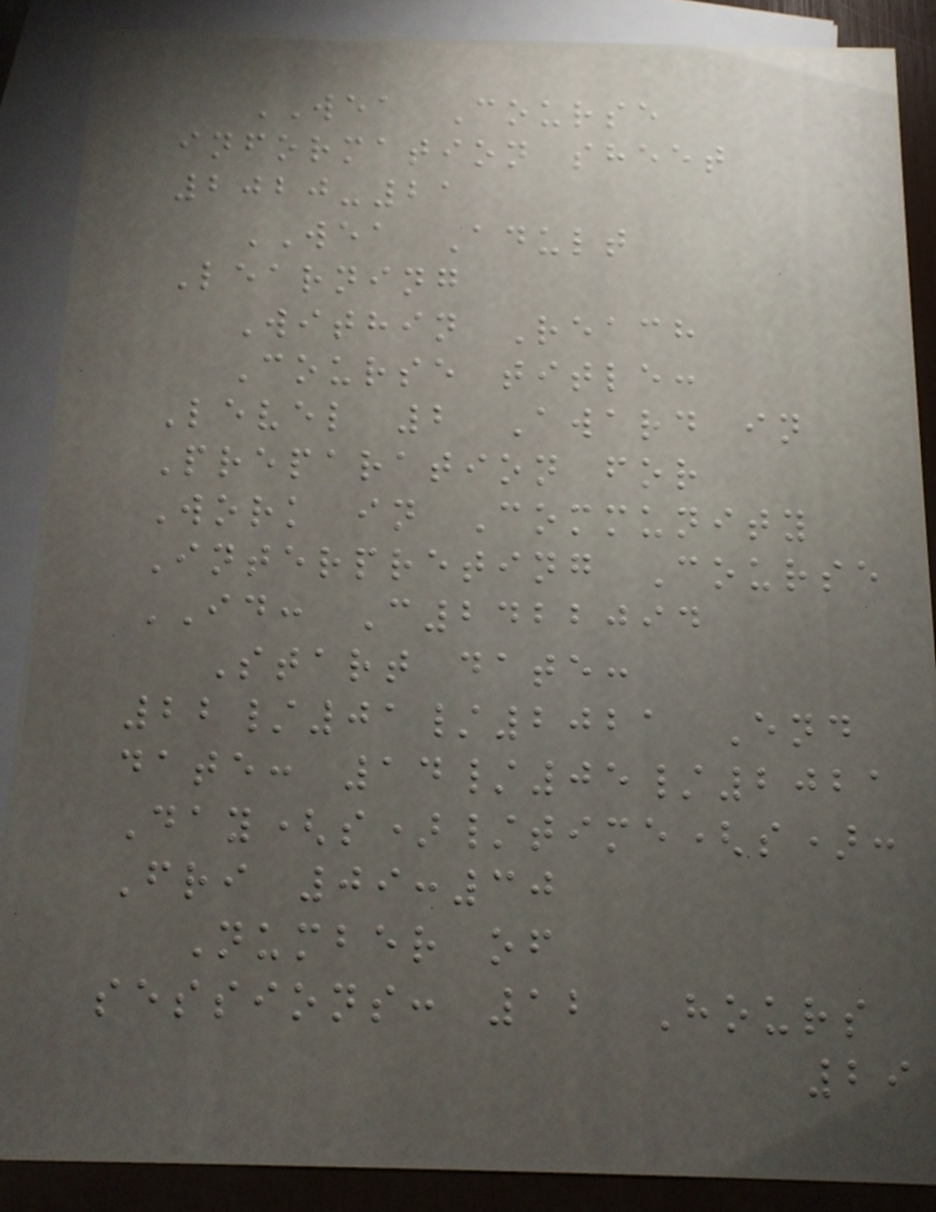WEA Course
information sheet
2020-21
WEA Adult
Learning
Within Reach
Course title:
Level 2 Award in
Preparation for
Work in Community
Interpreting Course
ID: C2422094
Start date:
22/01/2021 End
date: 14/05/2021
Day(s)/time(s):
Fri 09:30
Number of
sessions: 12 Hours
29
